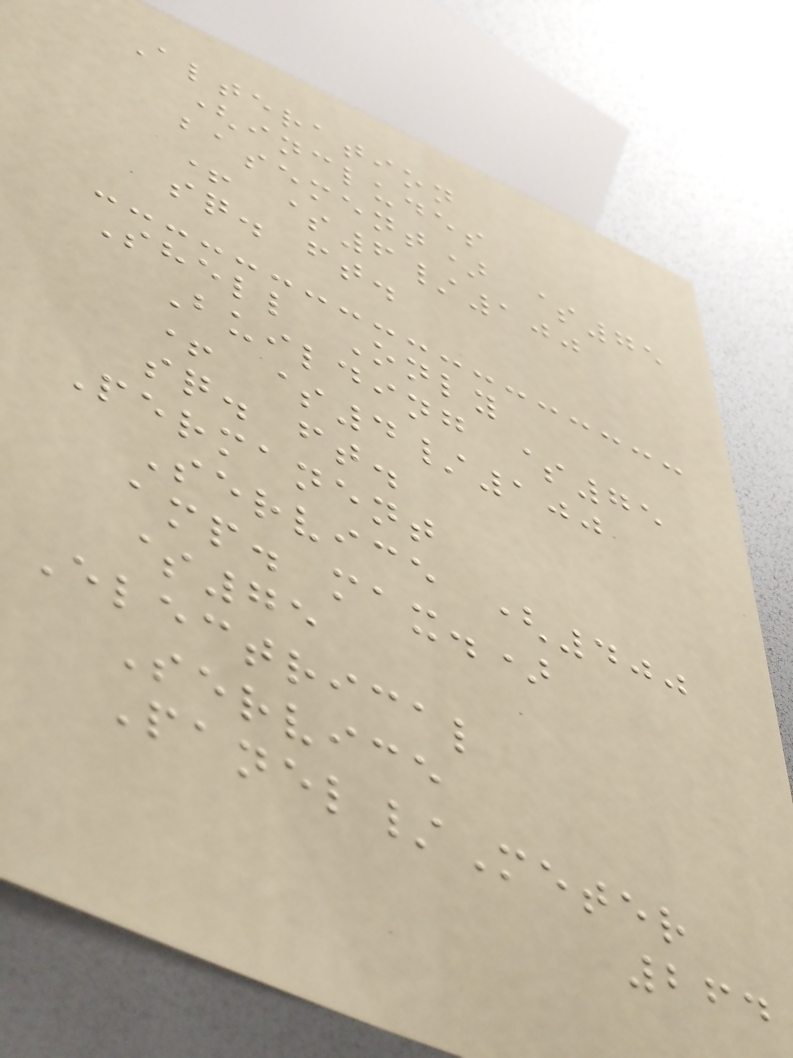Alteration
(includes
basement) $75
+ $6/100
sq. ft.
Shell Only
Building $75
+ $4/100
sq. ft.
Permanent
Service (400
amp. max.)
$75
Electrical
Service
Panel/Meter
264
